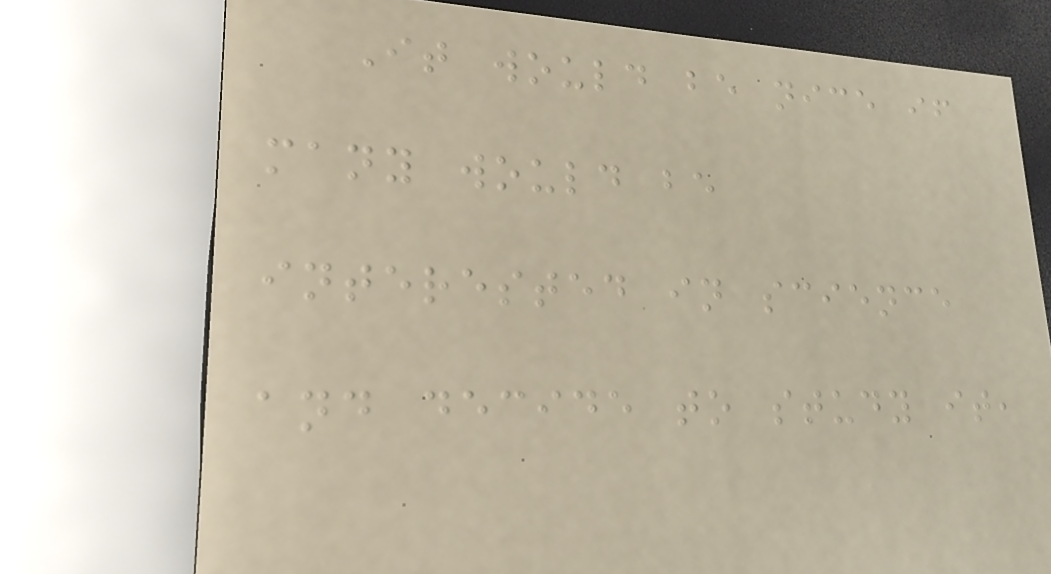It would be nice if
many would be
interested in science
and decide to study it,
